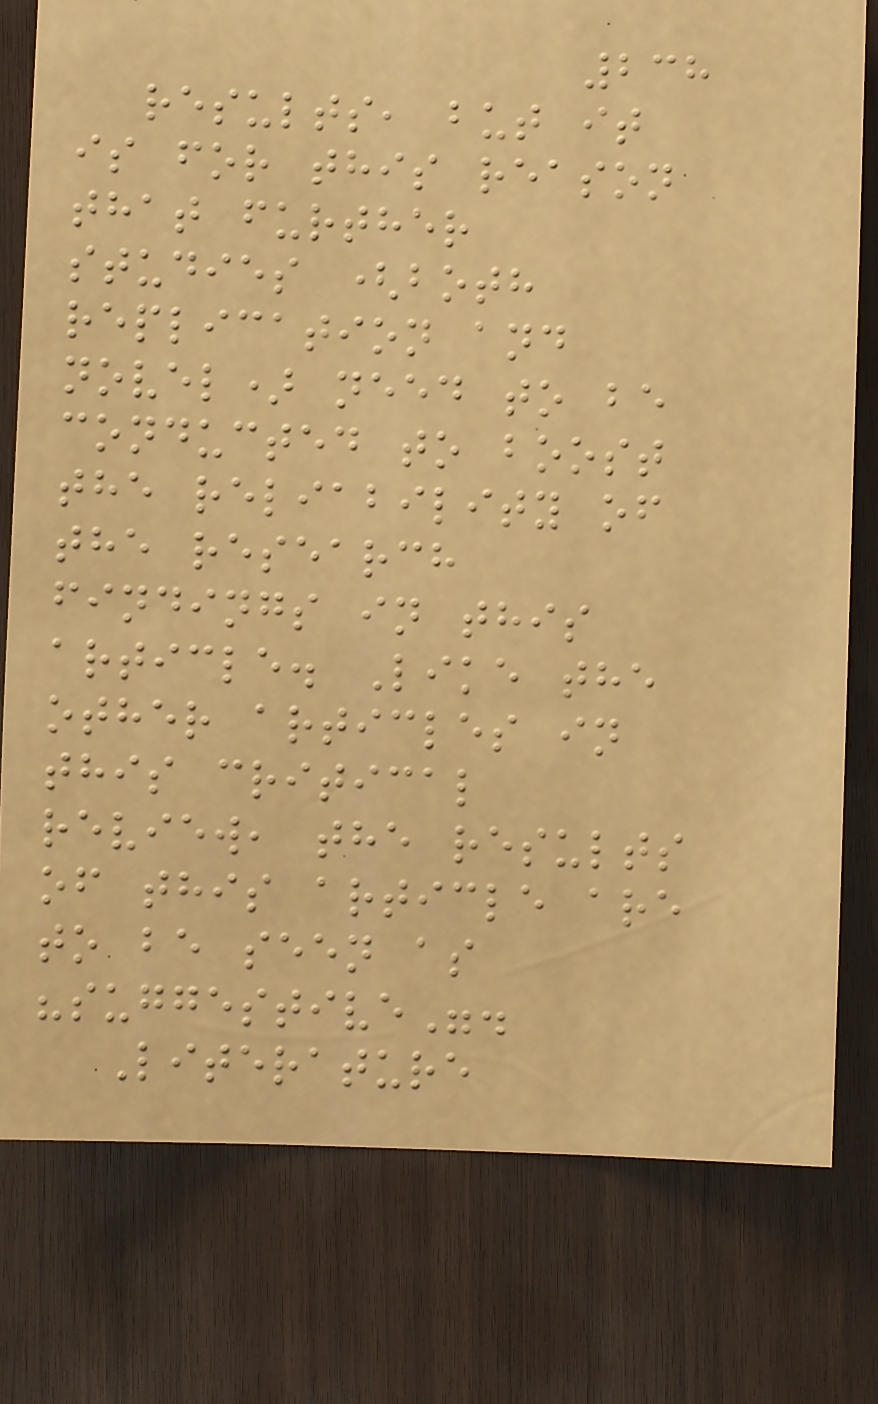238
results, but it
is for this reason
that further
studies (both
replication and
novel) need to be
conducted to boost
the reliability of
the research
findings in this
article. Like the
other articles in
this critical
review, the results
of this article are
to be seen as
"suggestive".
Literature
